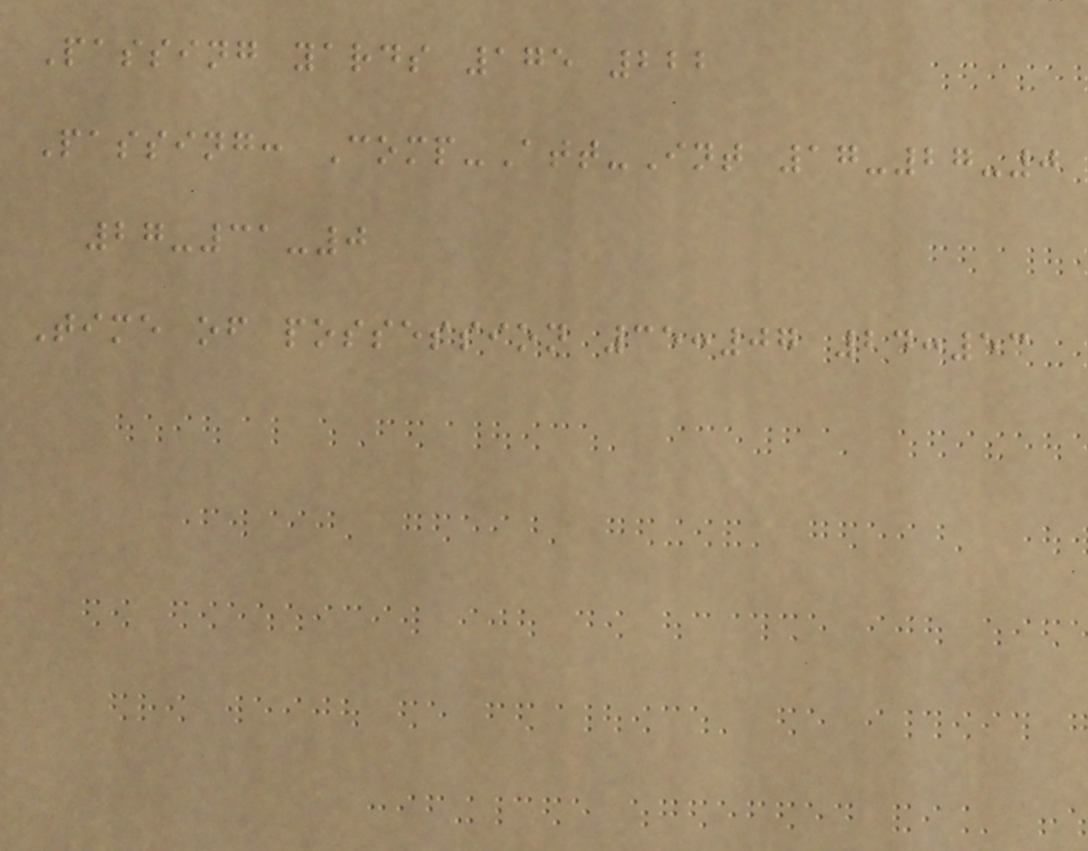Passing yards 175 222
Passing: Comp-Att-Int 17-27-0
27-31-0
Time of possession 35:07 24:53
